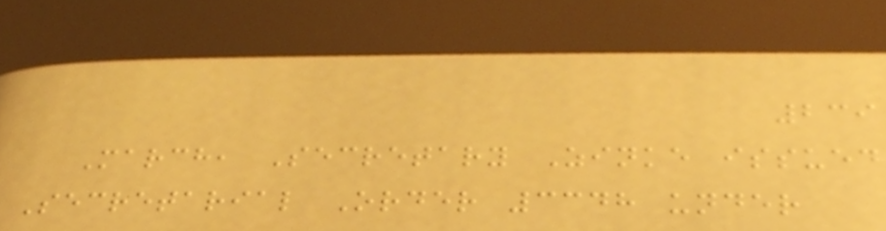239
March, Secretary Zinke issued
Secretarial Order 3348 under
